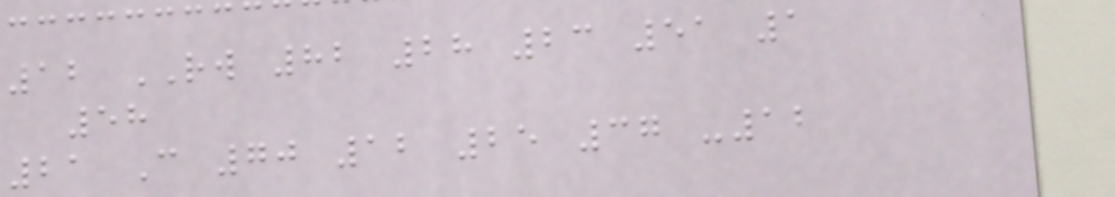12 RW 82 28 23 51 1
58
21 C 70 12 25 37 -12
